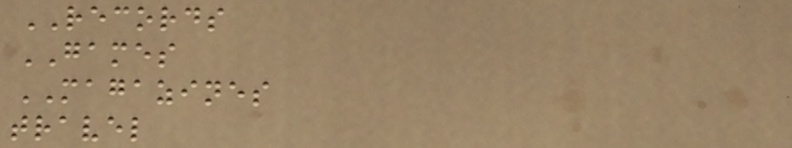RECORDS
GAMES
MAGAZINES
travel
